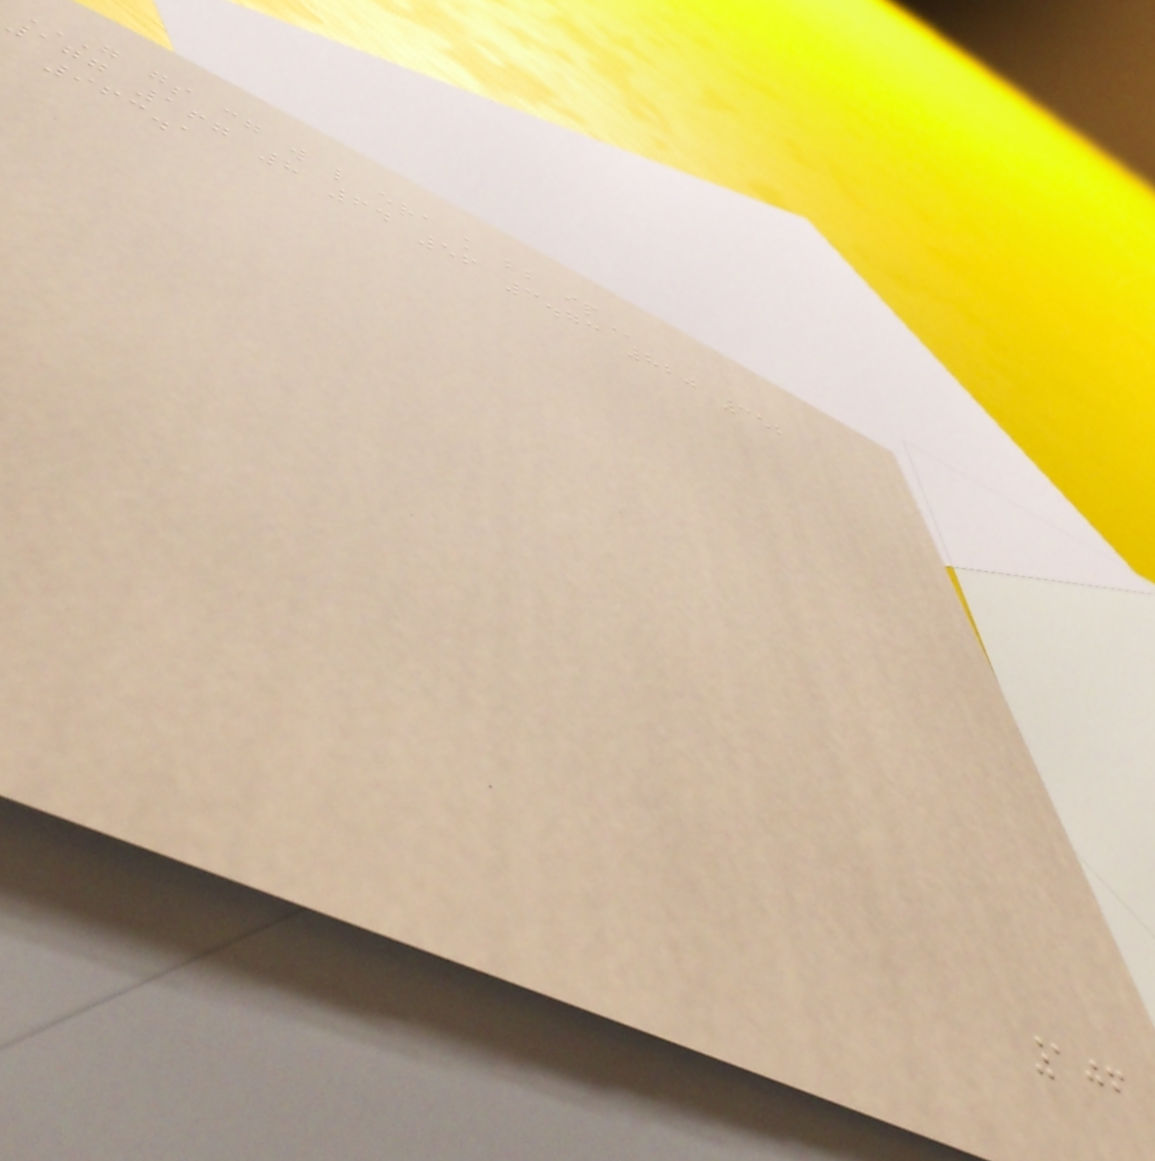G GS CG W L ERA K BB IP
177 167 8 64 56 3.73 820 352
963.1
106
